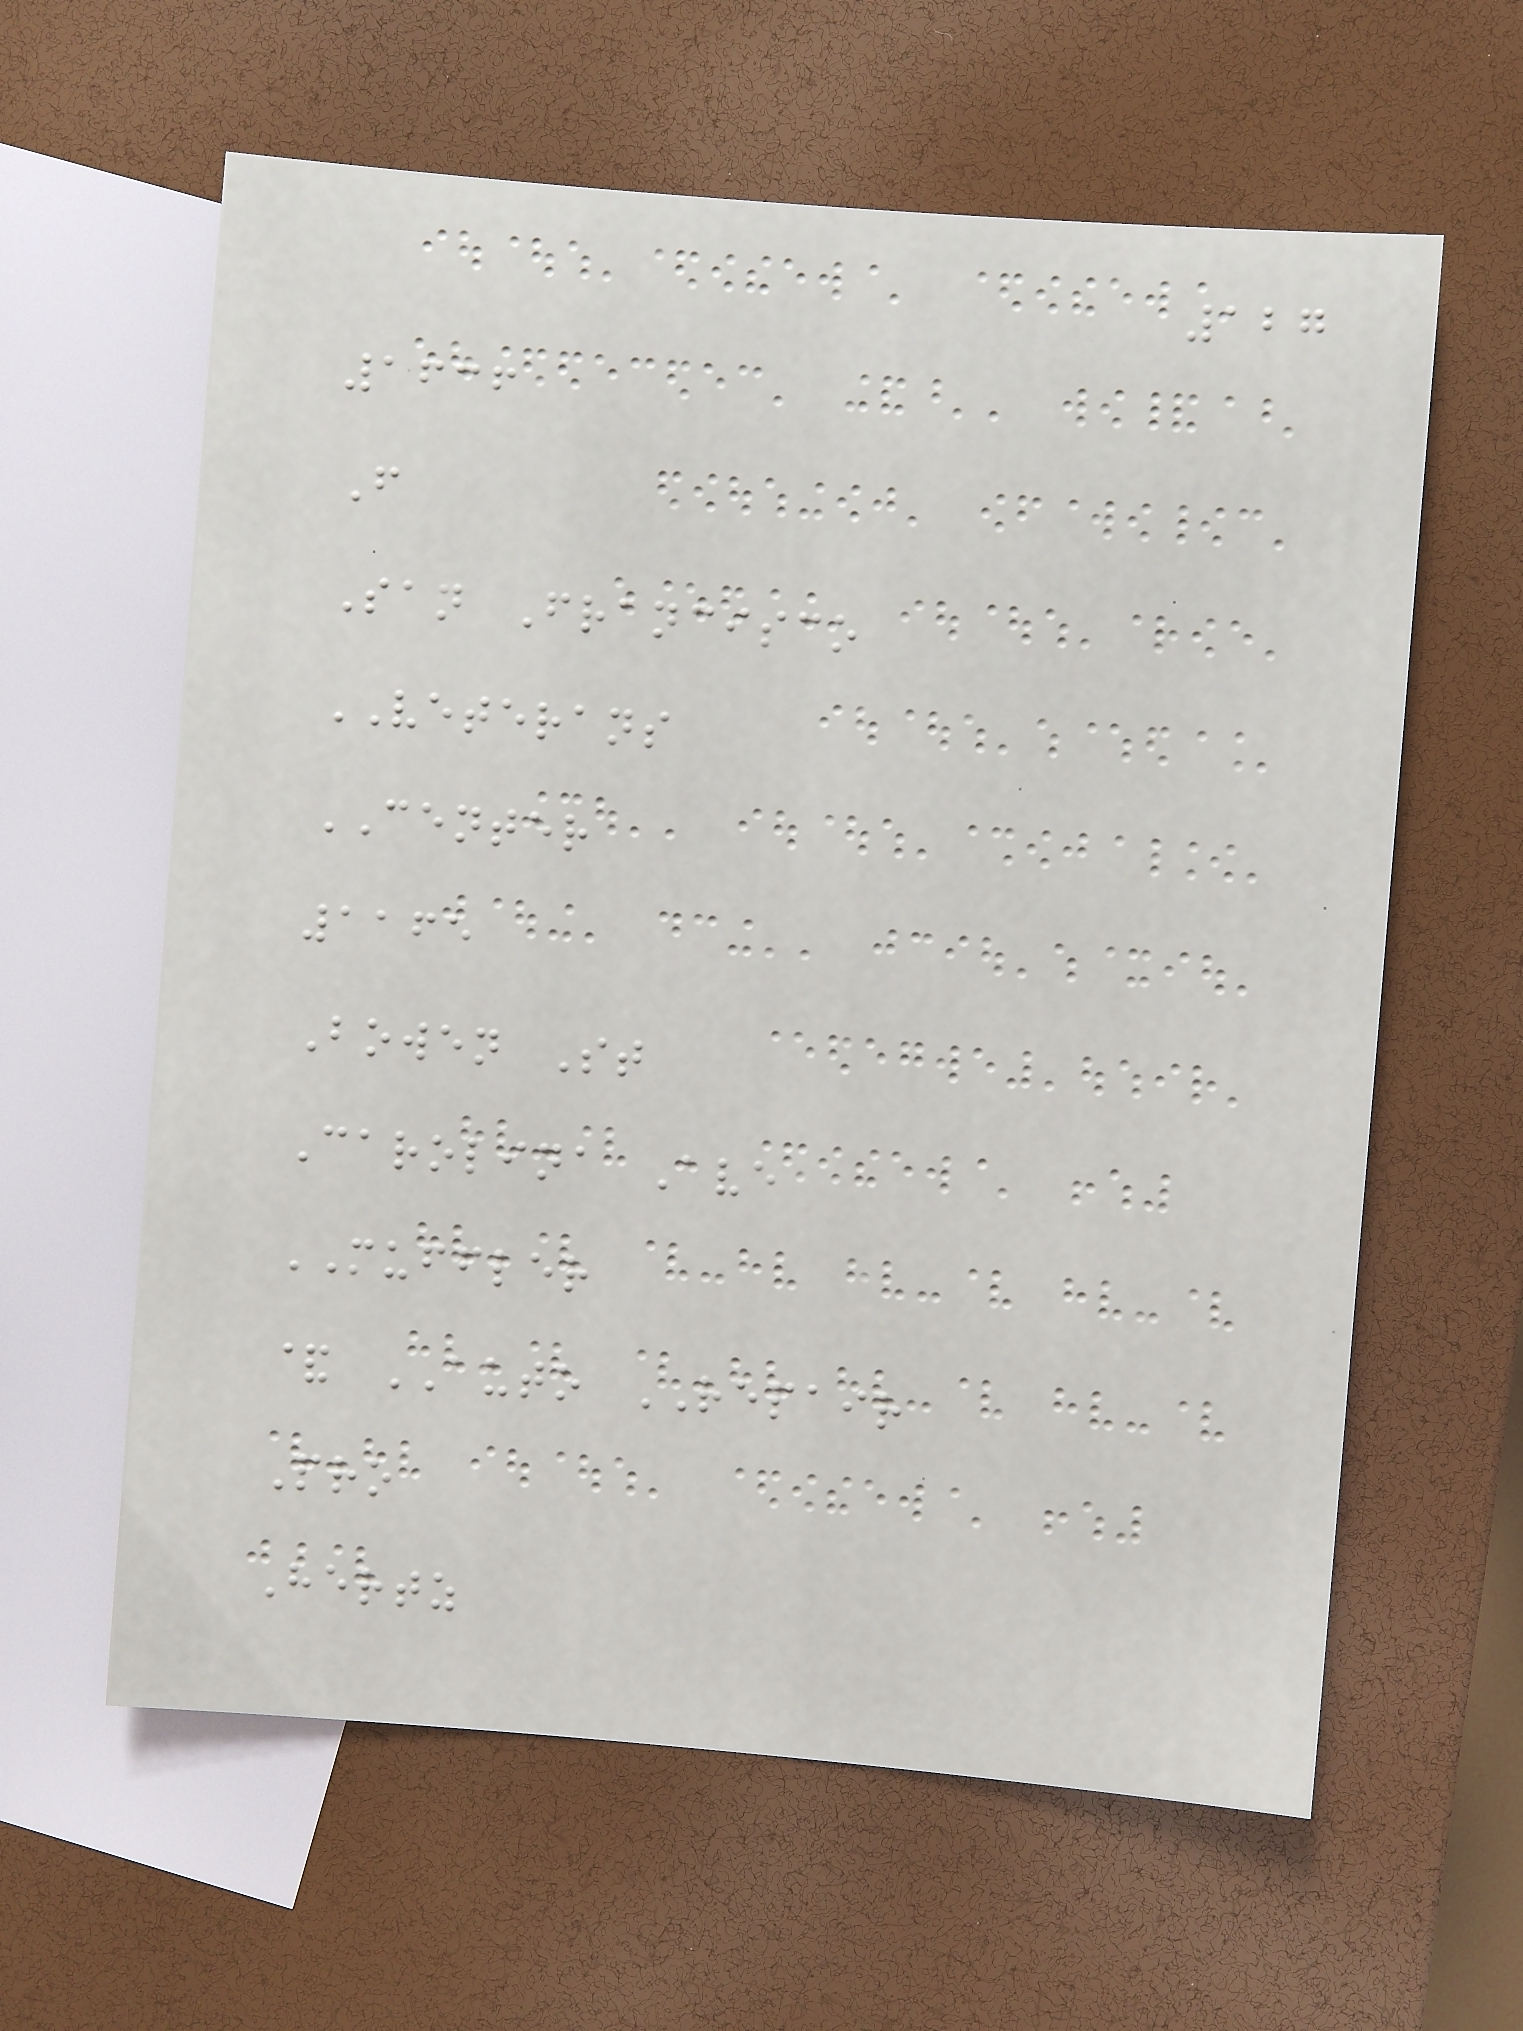127
1636
F
San Francisco
VETERANS
CENTER
1165
Bowen St
Carolina Ave
MUFFLER
& AUTO REPAIR
Pro
Hertz
